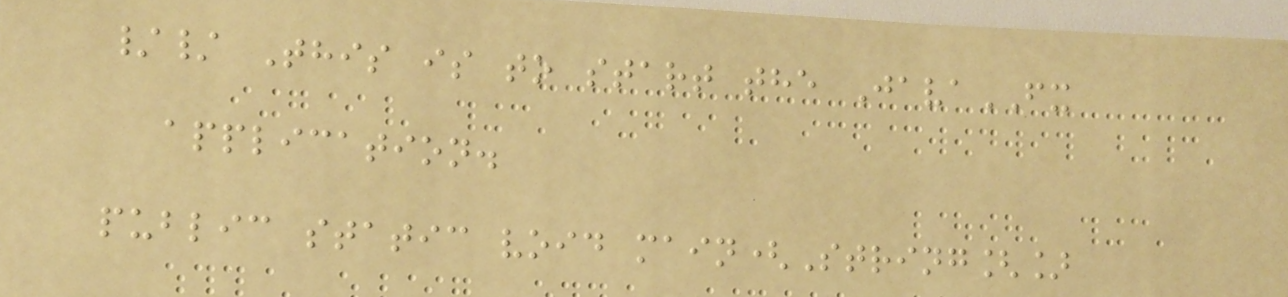// This is to start the JavaFX
application.
public static void main(String[]
